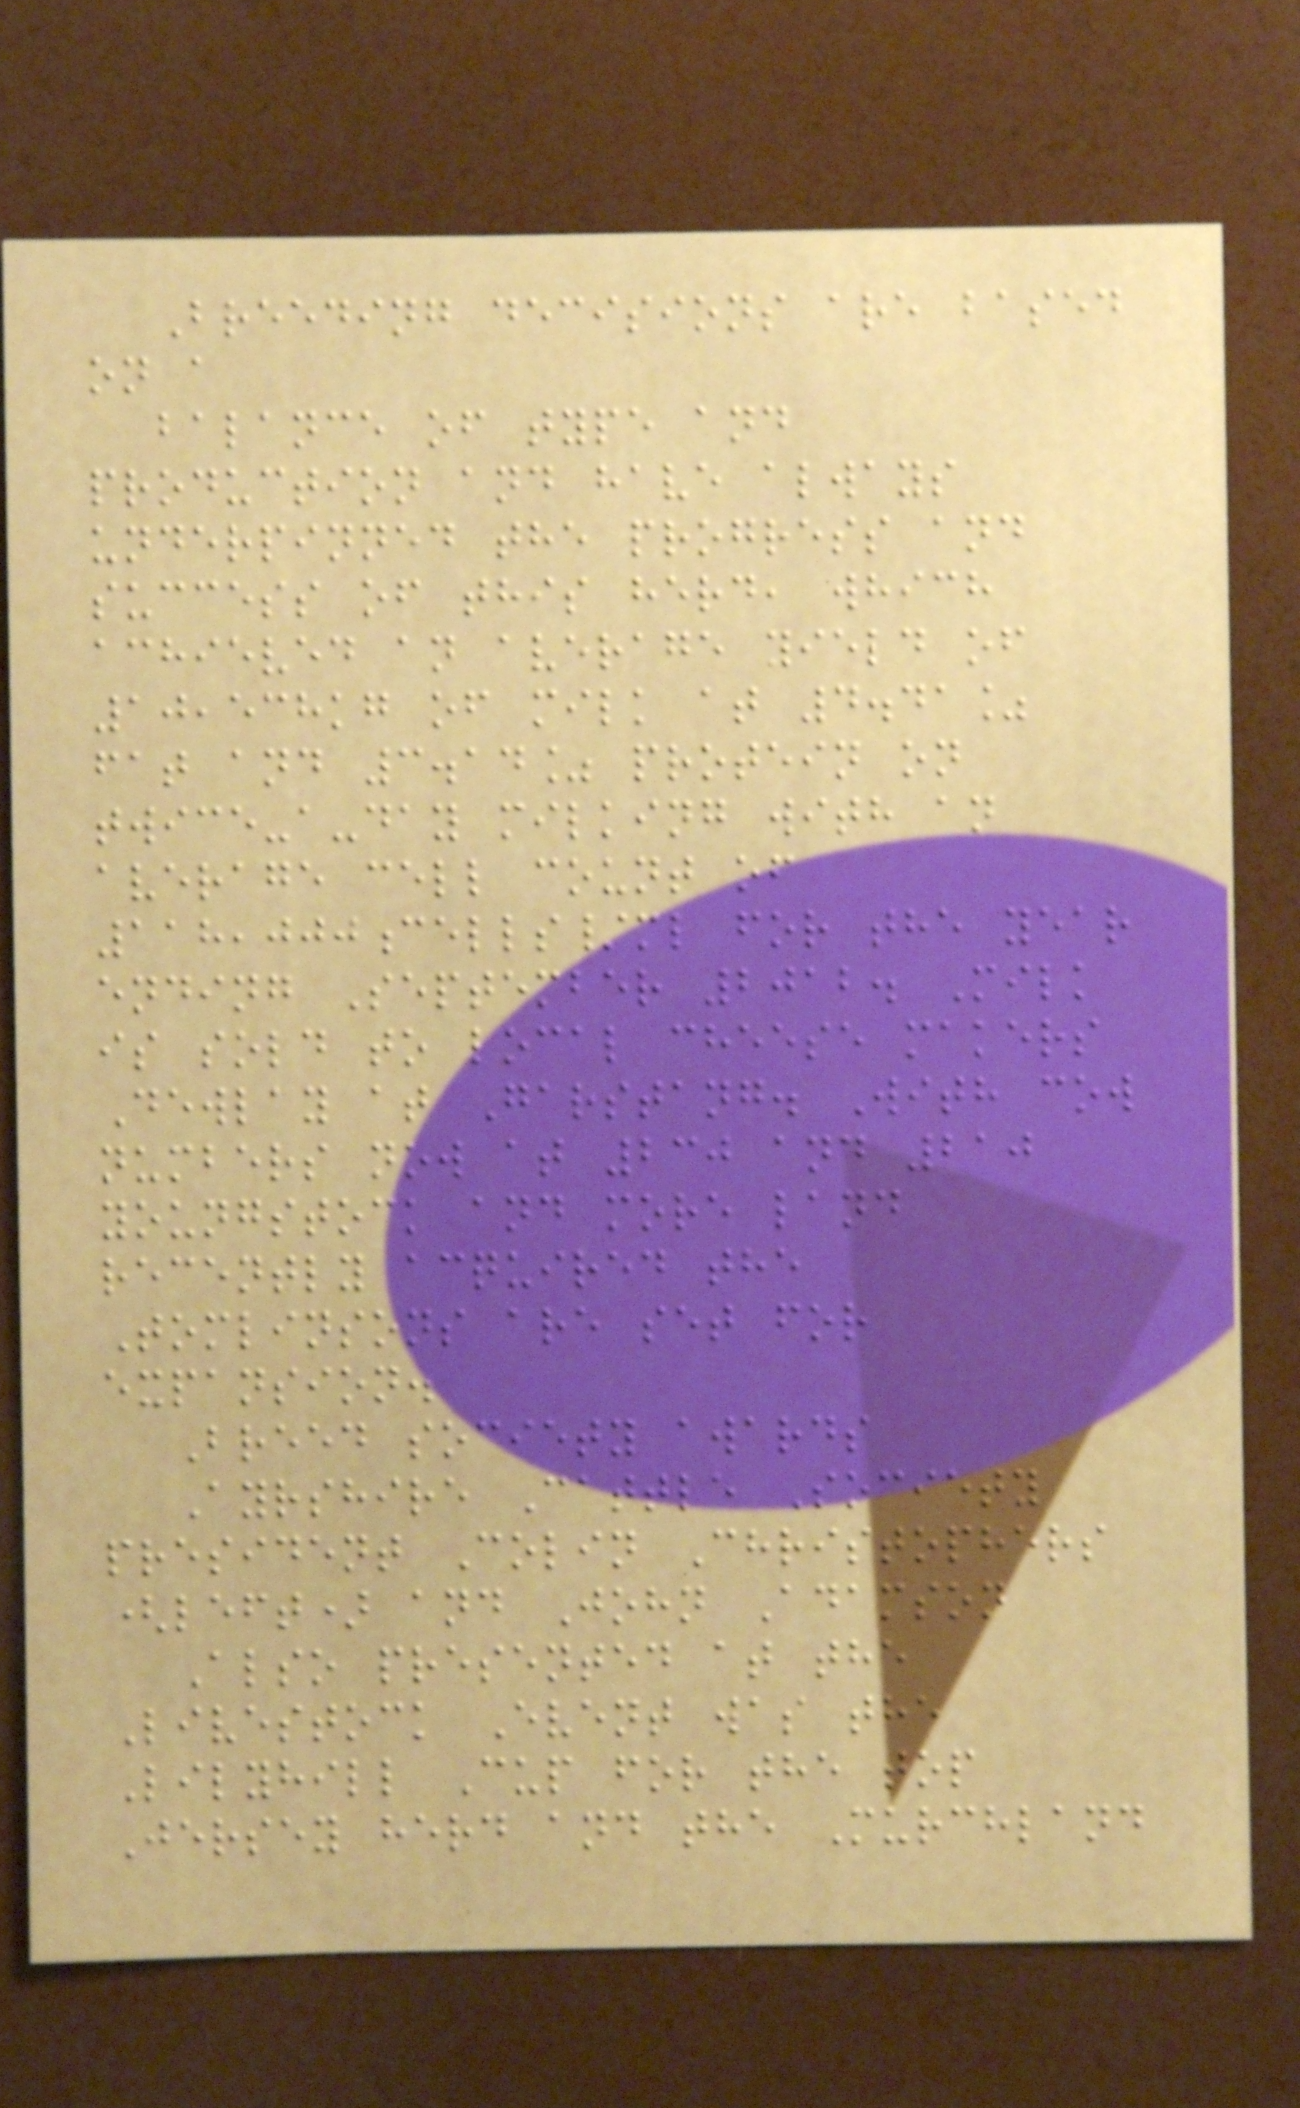Breeding decisions are based
on a
balance of type and
production and have always
underpinned the progress and
success of this herd, which
achieved an average yield of
10,538kg of milk at 4.41%
fat and 3.14% protein on
twice-a-day milking with an
average cell count of
118,000cells/ml for the year
ending September 2012. Milk
is sold to local cheese makers
Dewlay at Garstang. With cow
numbers now at 230 and 210
youngstock and more land
recently acquired the
Tomlinsons are set for
expansion.
Breed society awards
Ayrshire Cattle Society
president Colin Christophers
(left) and John Adamson
Also presented at the
Livestock Event was the
Lilyhill Cup for the top
Jersey herd and the Murchland
